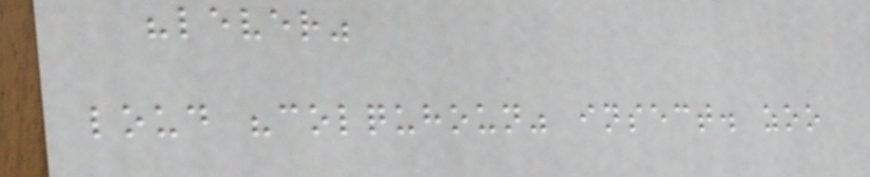"lever"
loud "colquhoun" insect. zoo
